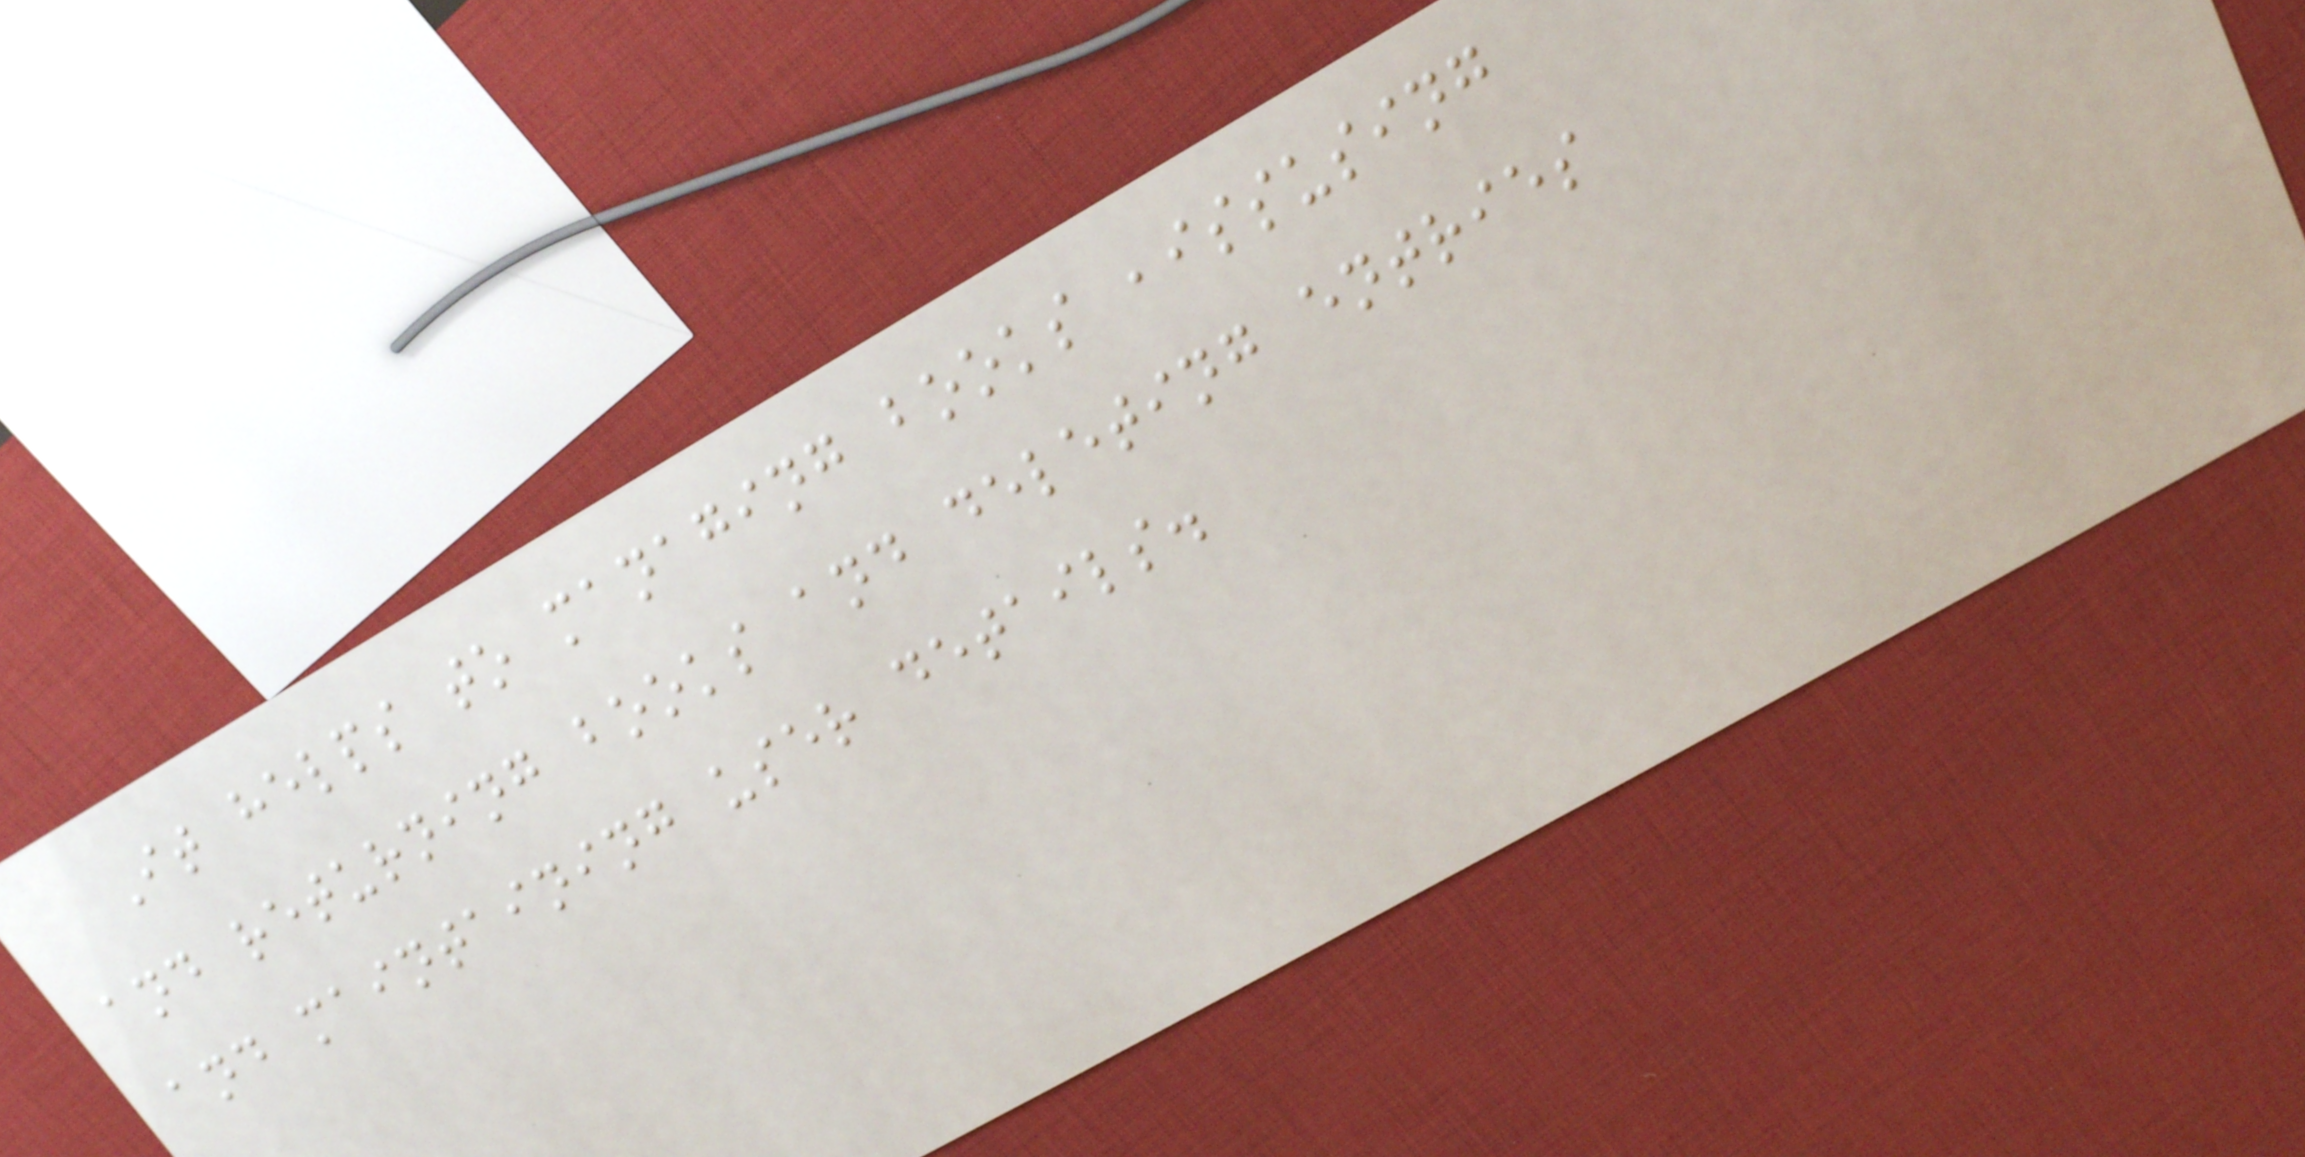It helps to managing books ,issusing
and returning books and deleting entries
and maintaining user details.
